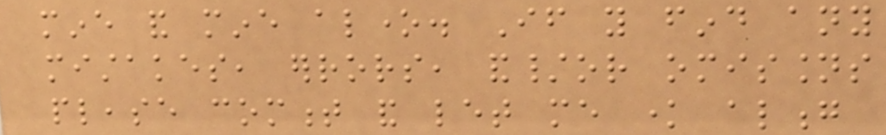mine and mine alone. If you find any
mistakes, errors, and/or omissions
please comment and let me know along
